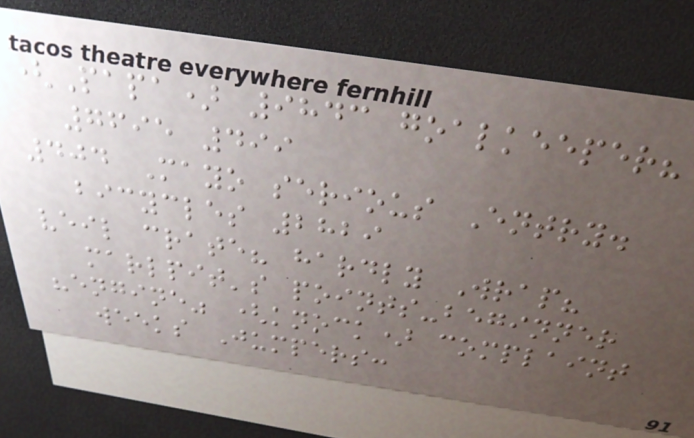(Papa) 9843 goalkeeper?
7695 499
404 Mayo serious Entry.
bicycles 2829
veil crate? hardly Wrap?
marlpit's points-beginner
"engine" (knock) complaint
weeks Jumpers:
